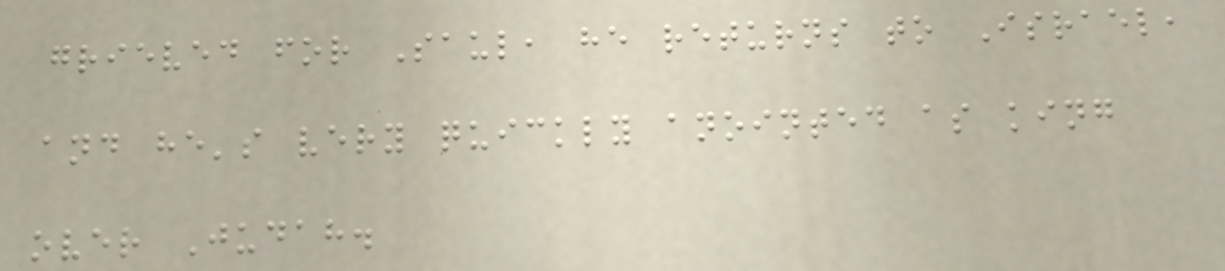grieved for Saul, he returns to Israel,
and he's very quickly anointed as king
over Judah.
